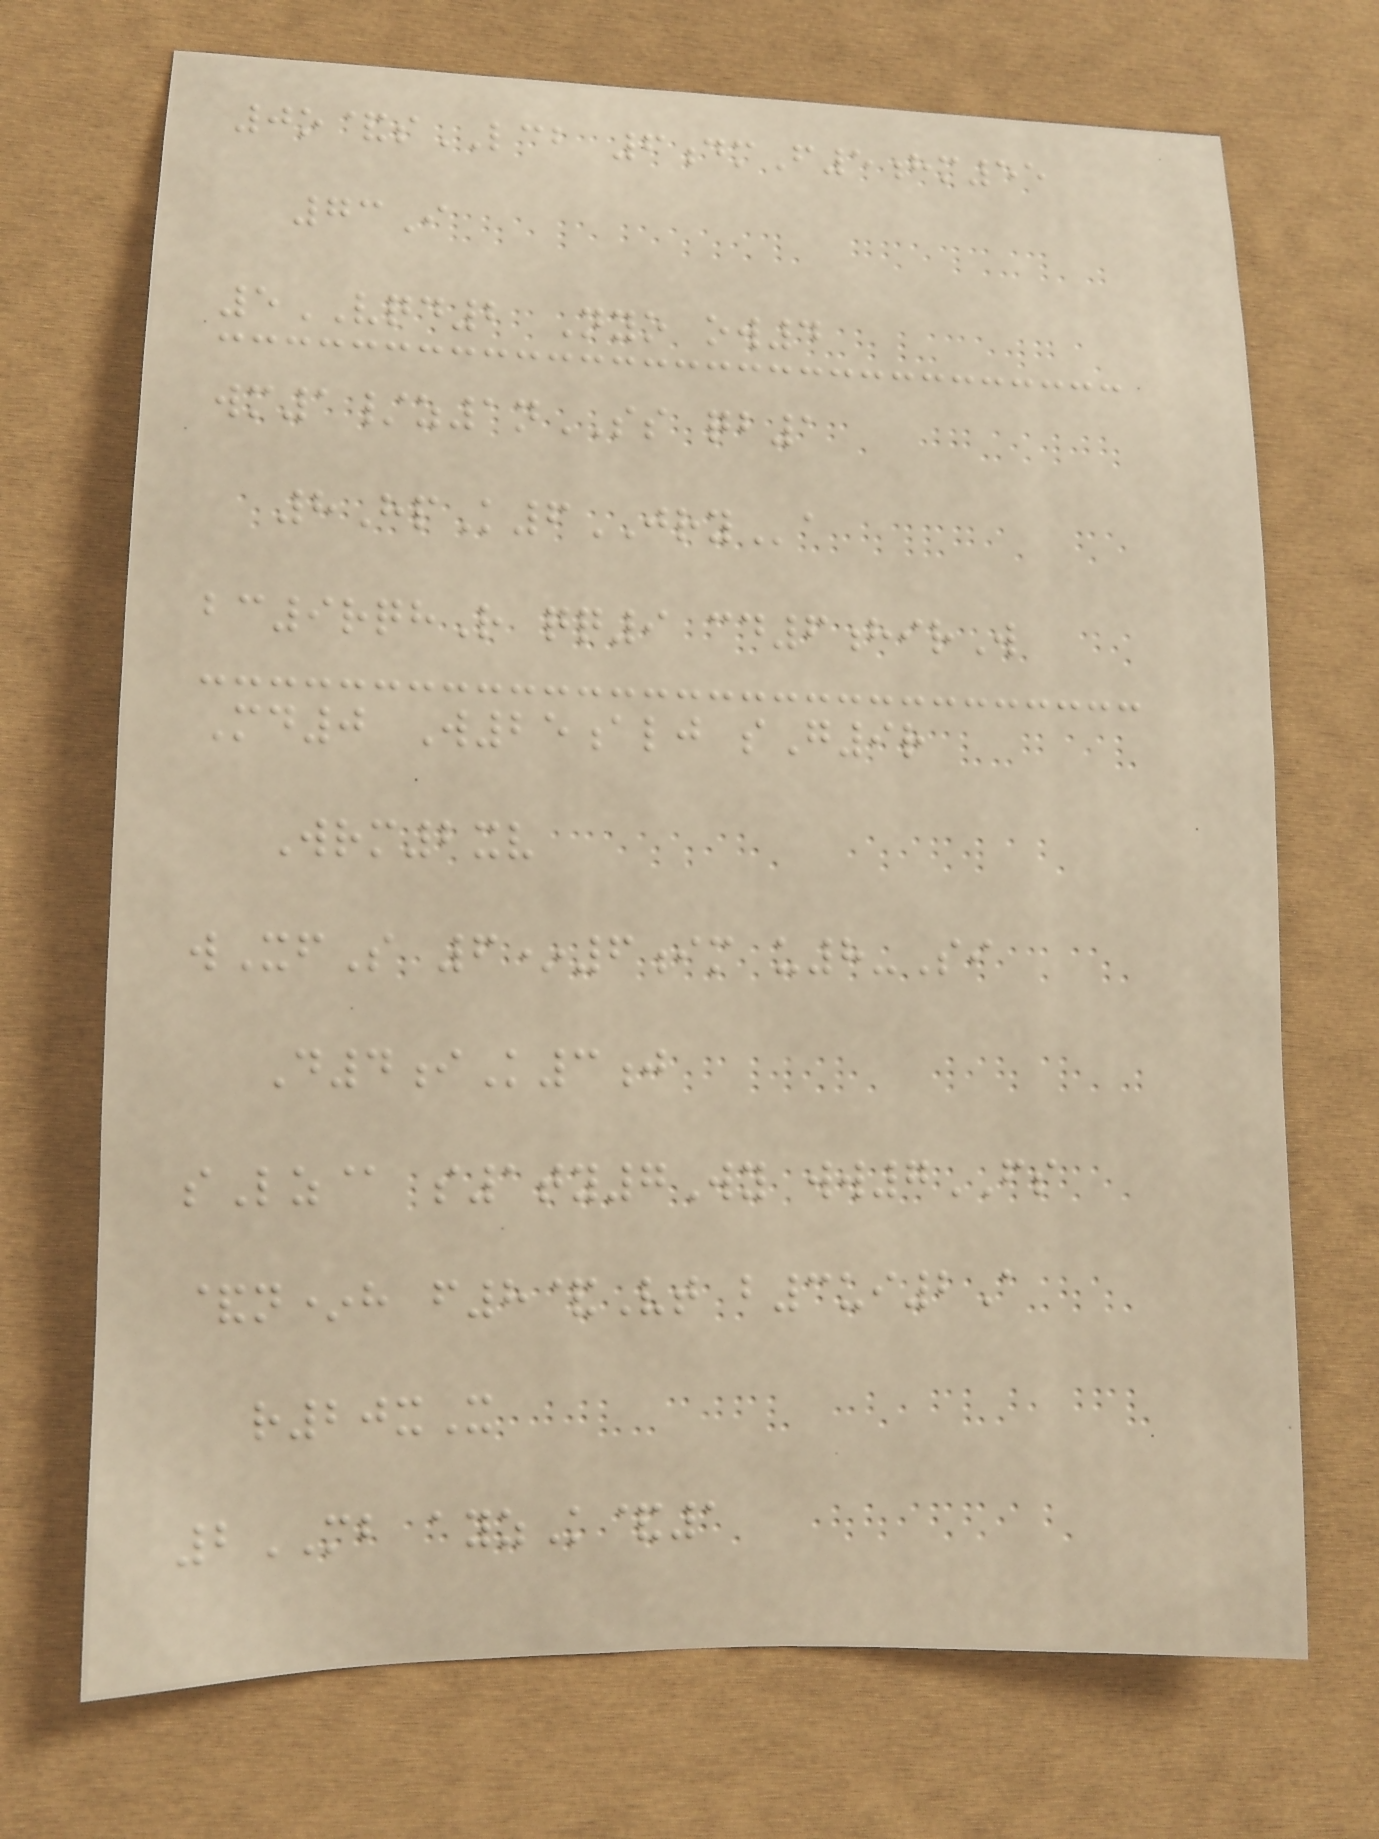0o&sLCB 6dmF5hm55
73I
5VQD2 Nyo ow4
wm1/z1nSS qb1
8HpK6JRYa
bc9rqhR qq9 cd6hirW
Md0 W25alj sG9r
Wrm2xv
wXfS 6*6im u8-Si
D4iK3j
sLz@ s1ty7Wy ww7FS
&n*h f8&Vt b3ui2A
r20xX
2MB ayzK&1
